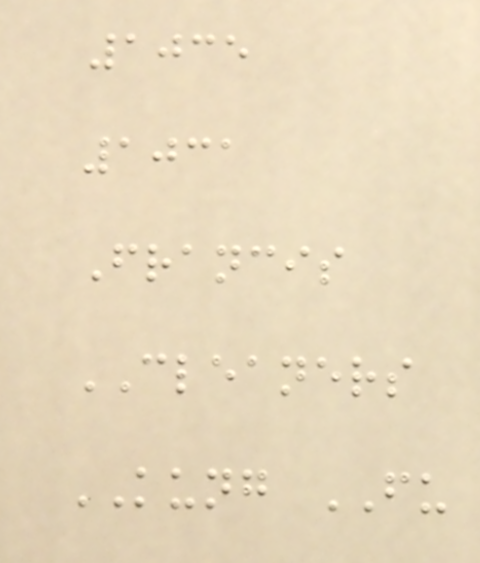1035
1031
Francis
CLEANERS
KUNG FU
